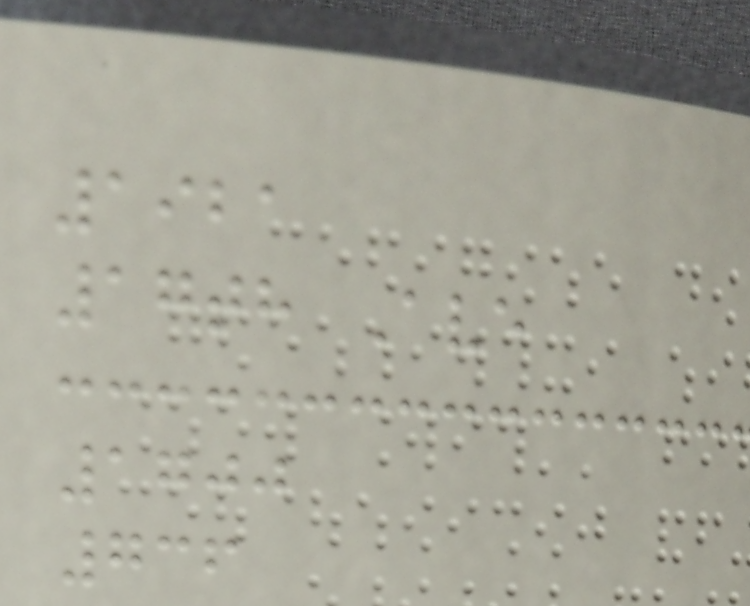1921
17th Ave
1700
736
